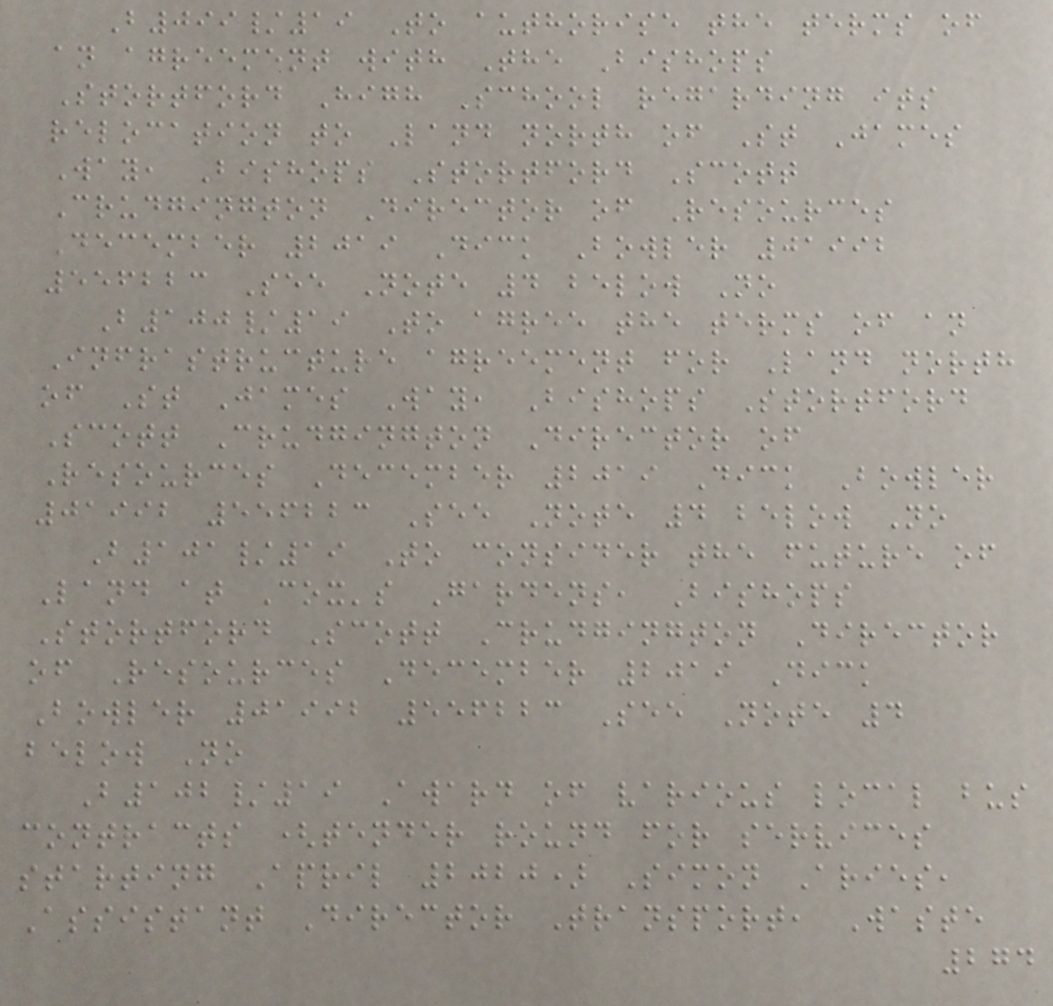B099/19 To authorise the terms of
an agreement with The Bishops
Stortford High School regarding its
relocation to Land north of St James
Way, Bishops Stortford Scott
Crudgington Director of Resources
December 2019 Dick Bowler 01992
556223 See Note 4 below No
B100/19 To agree the terms of an
Infrastructure agreement for Land north
of St James Way, Bishops Stortford
Scott Crudgington Director of
Resources December 2019 Dick Bowler
01992 556223 See Note 4 below No
B101/19 To consider the future of
Land at Cox's Gardens, Bishops
Stortford Scott Crudgington Director
of Resources December 2019 Dick
Bowler 01992 556223 See Note 4
below No
B102/19 Award of various local bus
contracts (tender round for services
starting April 2020) Simon Aries,
Assistant Director Transport, Waste
274
